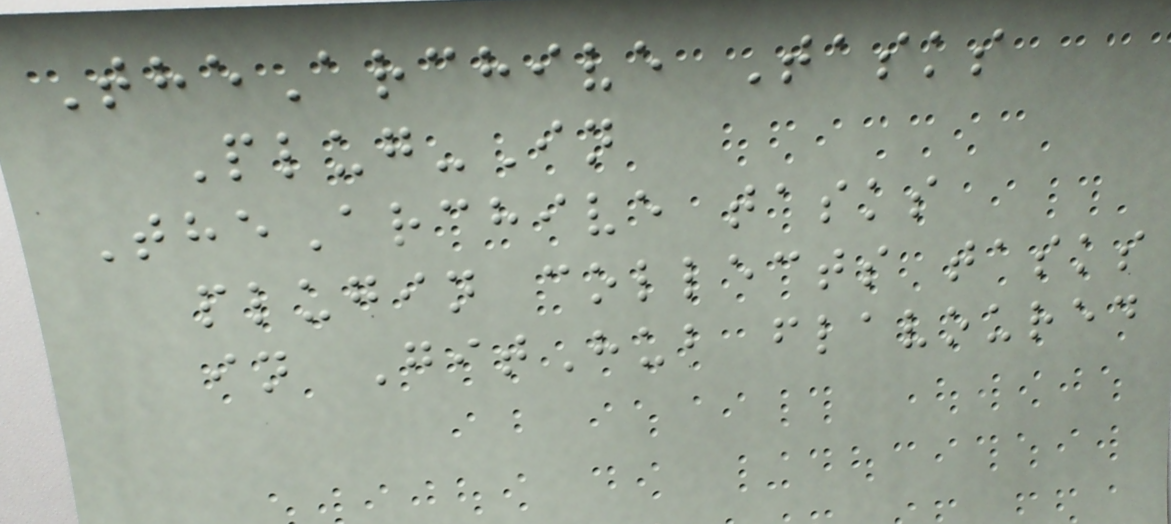TheArchive Tasks
Plug-In
TheArchive tasks
plugin collects tasks
in GitHub flavoured
